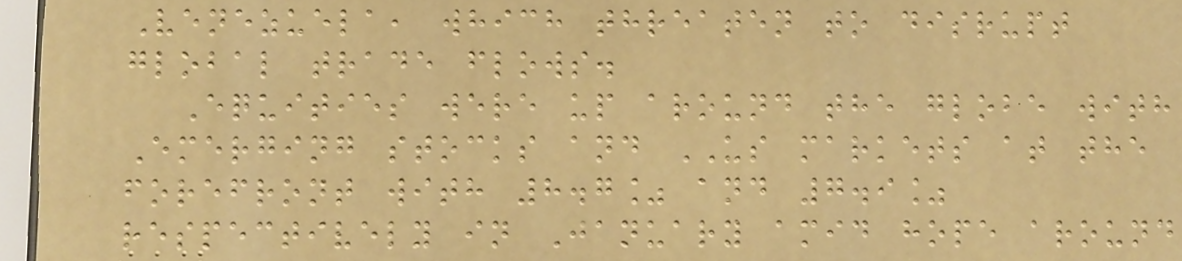Venezuela, which threaten to disrupt
global trade flows.
Equities were up around the globe with
Emerging stocks and US markets at the
forefront with 8.7% and 7.9%
respectively in January amid hope around
